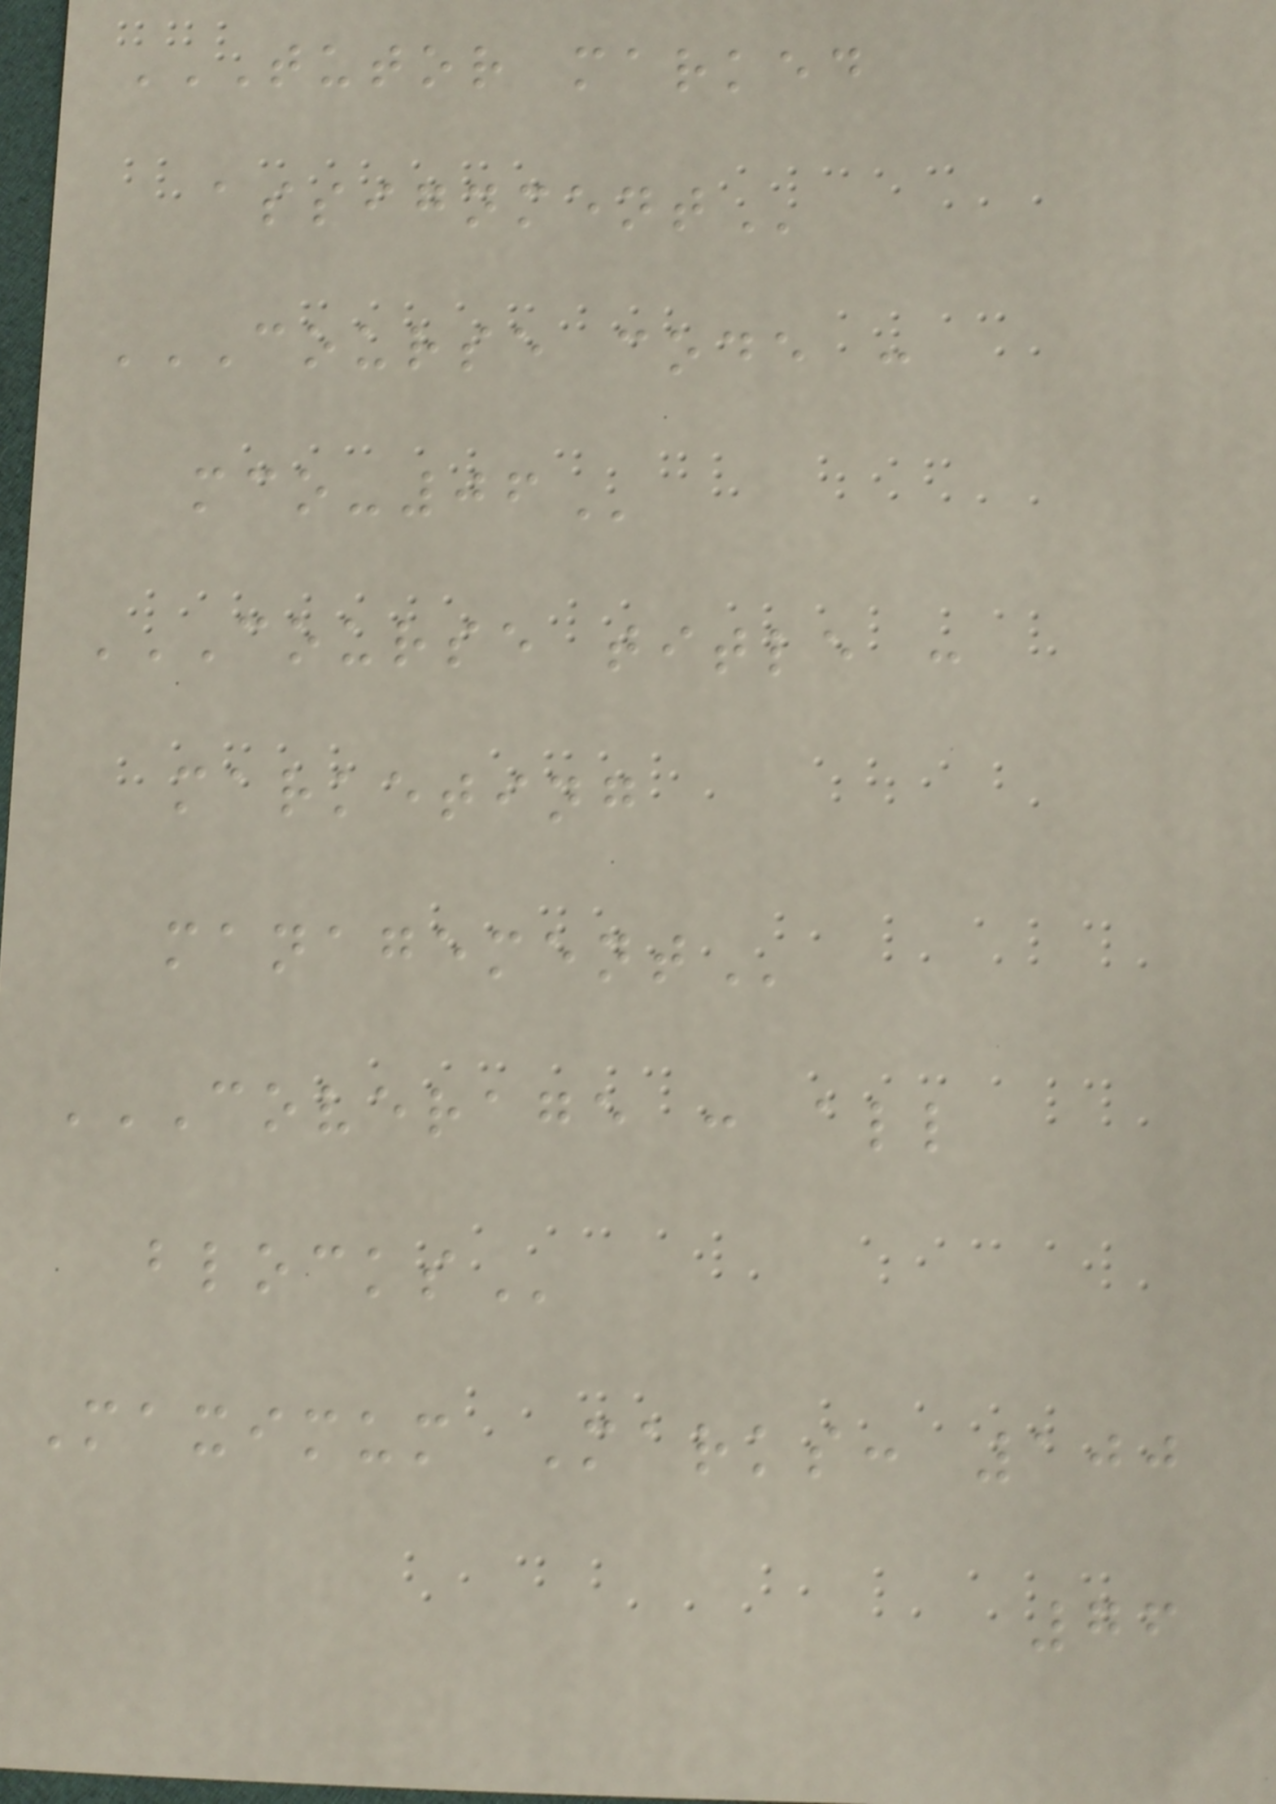TUTOR MARKED
ASSIGNMENT
COURSE CODE :
MCO-06
COURSE TITLE :
MARKETING
MANAGEMENT
COVERAGE : ALL
BLOCKS
Maximum Marks: 100
76
